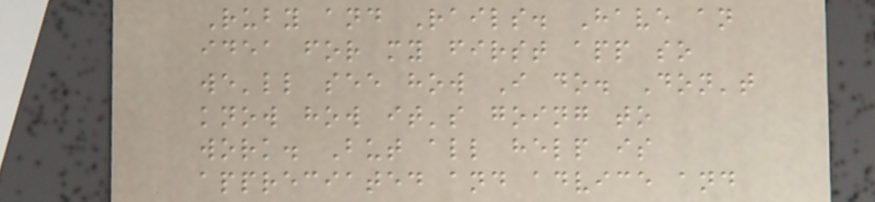Ruby and Rails. Have an
idea for my first app so
we'll see how I do. Don't
know how it's going to
work. But all help is
appreciated and advice and
